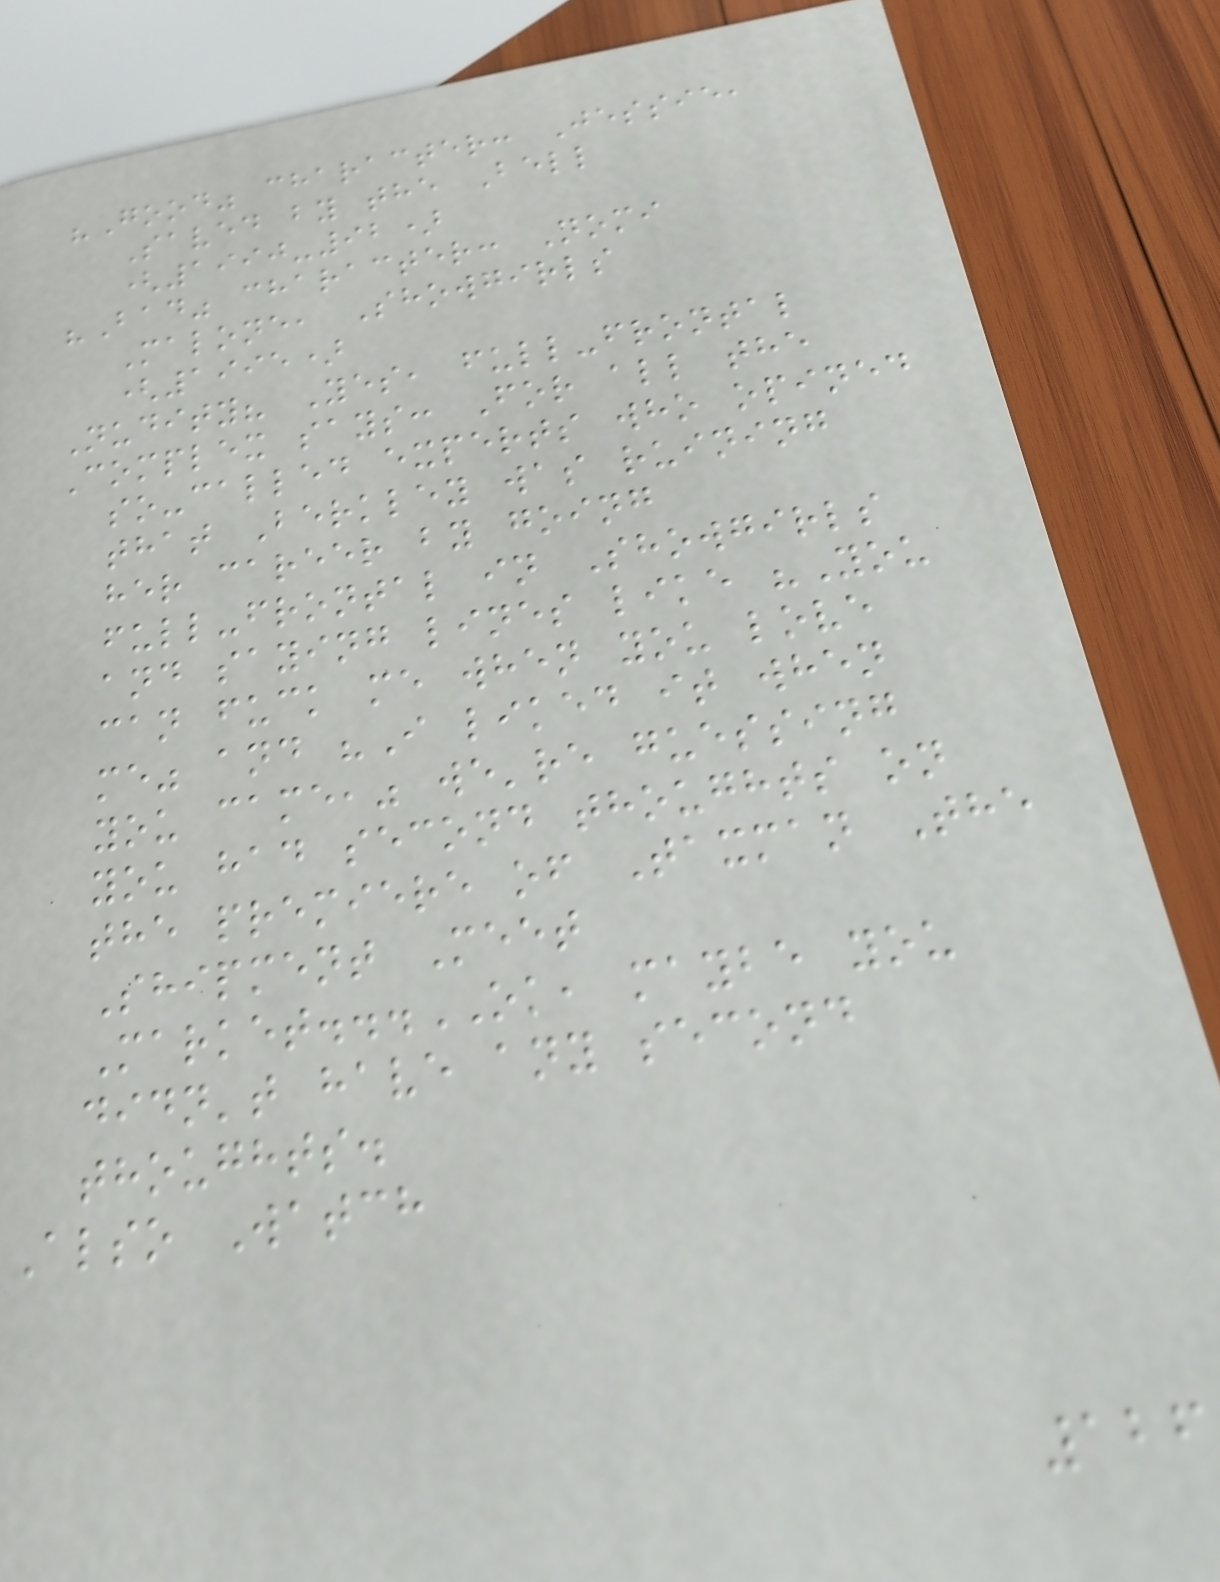"Good" character: Jessie,
Saved by the Bell
(1990-92)
"Bad" character: Nomi
Malone, Showgirls
(1995)
Nudity? Yes, full-frontal
Complex says: For all the
so-called experts who opined
that Berkley was ruining
her career by going
full-frontal in Showgirls
and saying lines like "You
can fuck me when you love
me" and "I liked it when
you came," we're guessing
you had second thoughts on
the premiere of Taxman The
Shipment Meet
Market...OK, maybe you
didn't have any second
thoughts.
Also Watch
126
